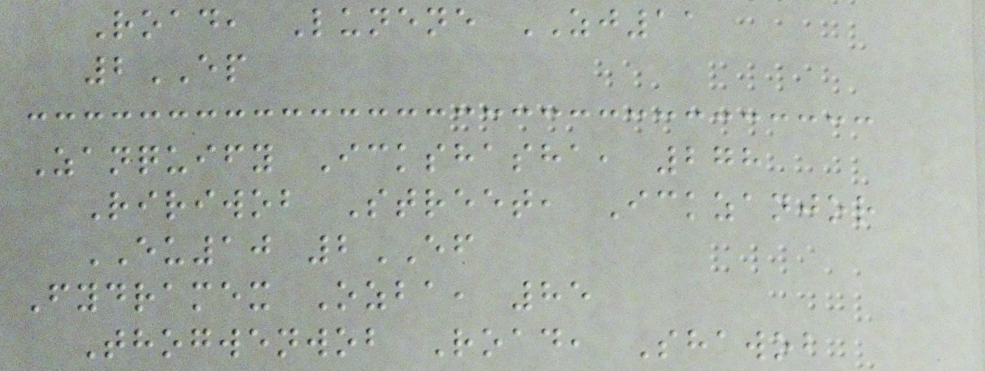Road, Lunene ZJ11
2EP
Zanquify Ickshasha, 278
Ririwob Street, Ickzanjor
EU10 2EF
Fydramex Ozba, 85
Thogwenwob Road, Shawob
